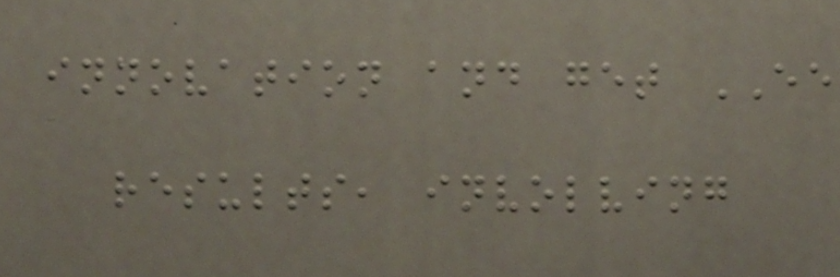innovation and get EE
results, involving
